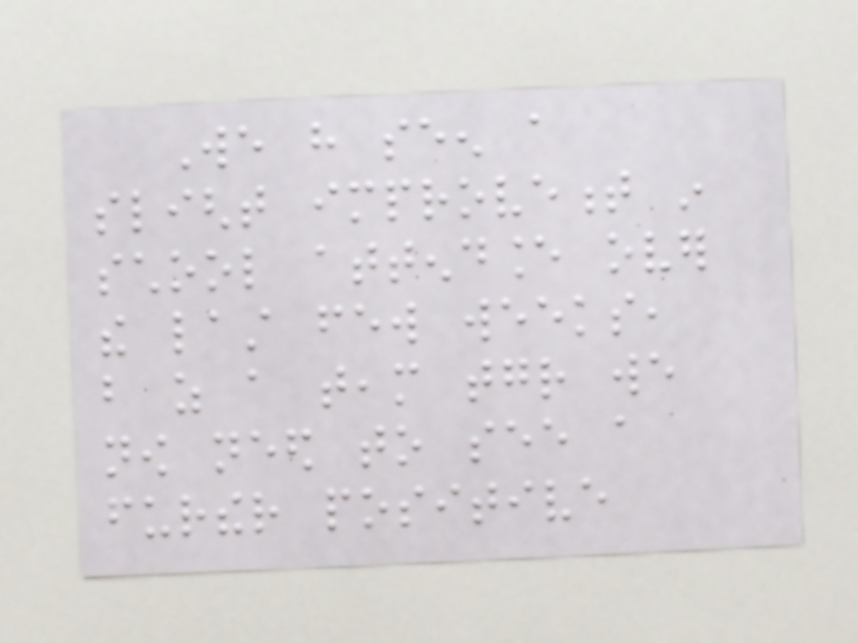We have seen a
slight improvement in
school attendance over
the last few weeks,
but as a team together we
now need to see a
further positive
